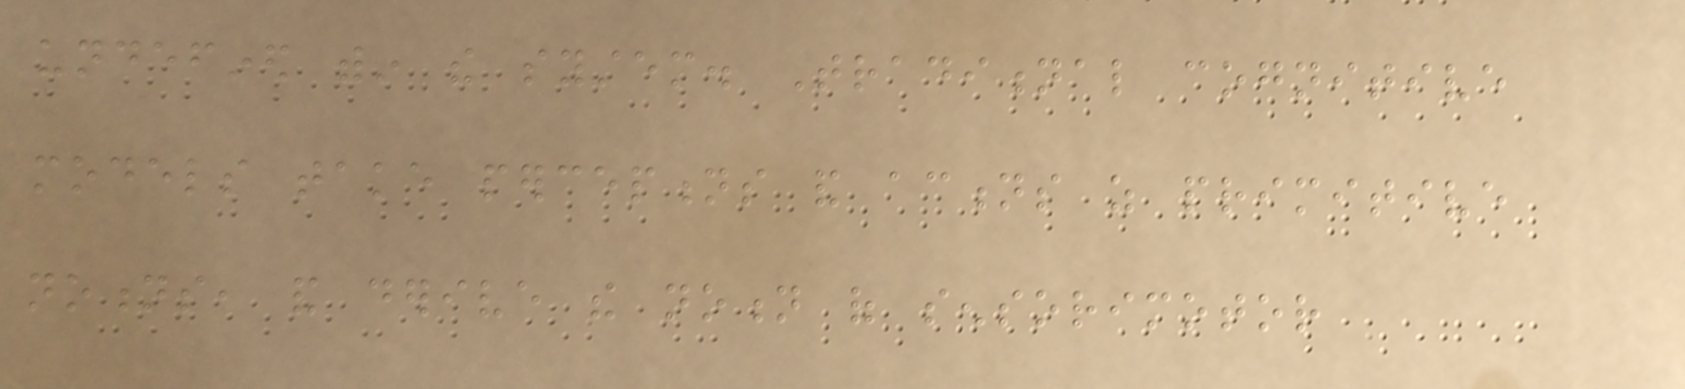undefined within the system. Traditional cognitive
models take perceptions and actions as primitive
notions, and derive the notion of sensorimotor
